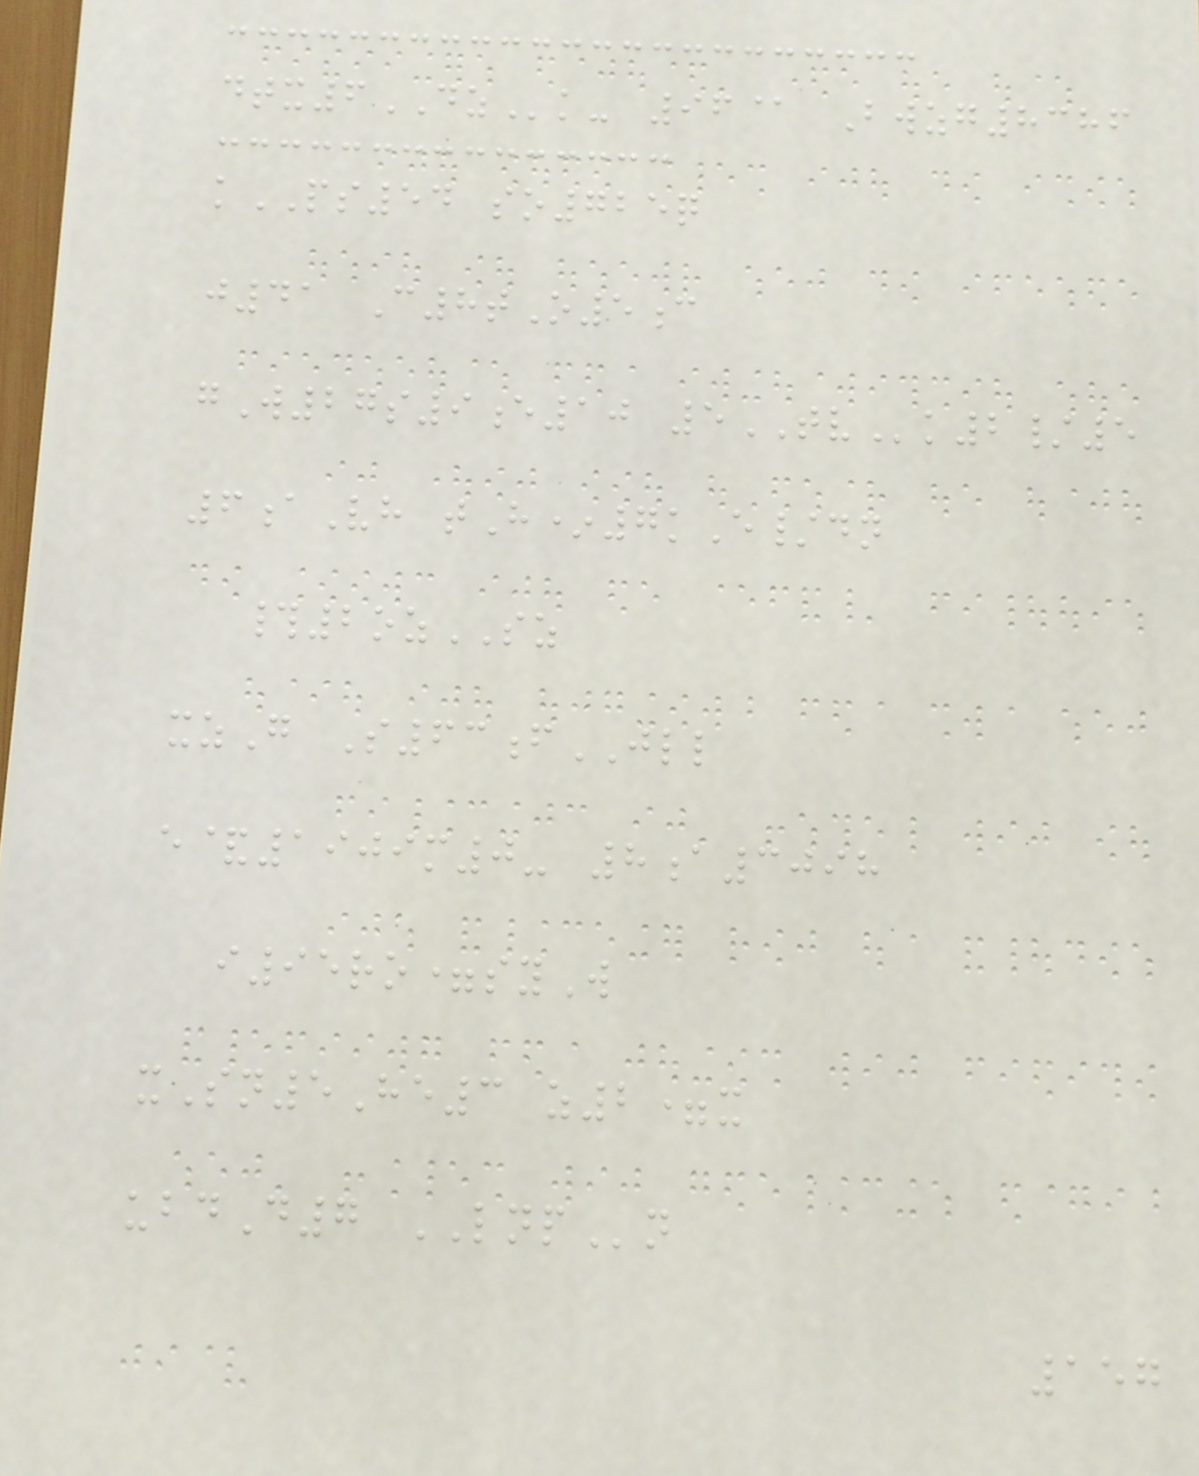dtx6DZk- 96@ Bwzg8386
kPS54 so725q
j41 C8tO5c
gW27s9e10 5TVk2/5
6aVh tH*7kE/dn
#2ozSZ
xzG S63fJLL
e&1909m0- 8a3098
i95ro=syW
xSn5He3 z2=x
ubdD7 LNPn
157
